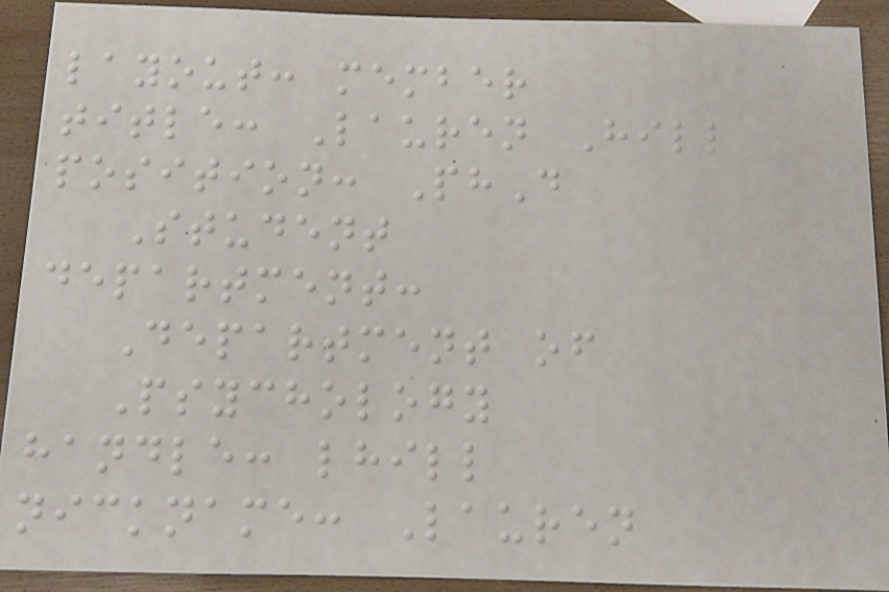layout: member
title: Lauren Hill
position: PhD
Student
department:
Department of
Psychology
handle: lhill
nickname: Lauren
